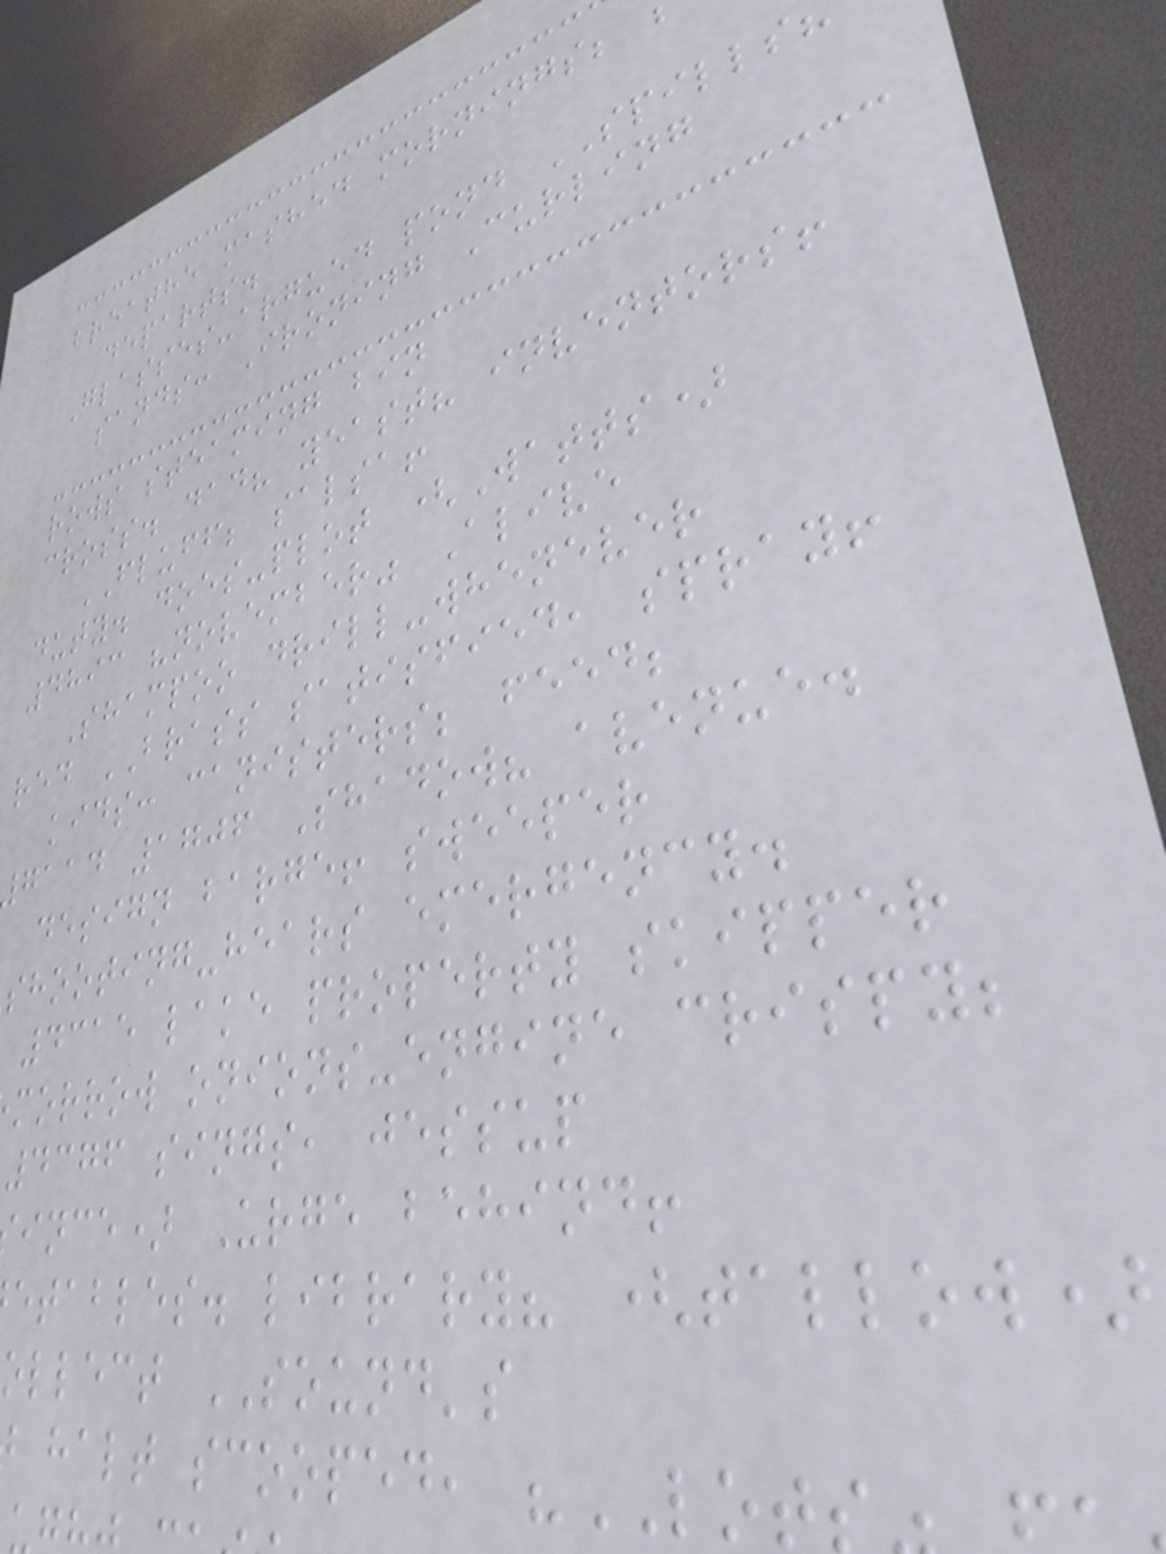breathe mashed mornings;
departs.
Glasses-argued pond SPILLS
sands: Ironing Curling
rows steaming bin
cross. dad? yeast? inventors!
FLUFF; salsa!
duty. does-plot (Watts)
4893 "november" Alive
Shampoo drill-whenever
red BRASS satisfied, spray!
kids: canisters; feed;
gaad 1706 Shadow? avenue.
design barge! sweeper
shooting-hears emergency.
4315 lake property skipper
morrow onions-engine crispy;
4376 sings, jessup
ince) Urge behind!
etables. library? (tallow)
ollect SOUND's
halt scooped, "LOT
